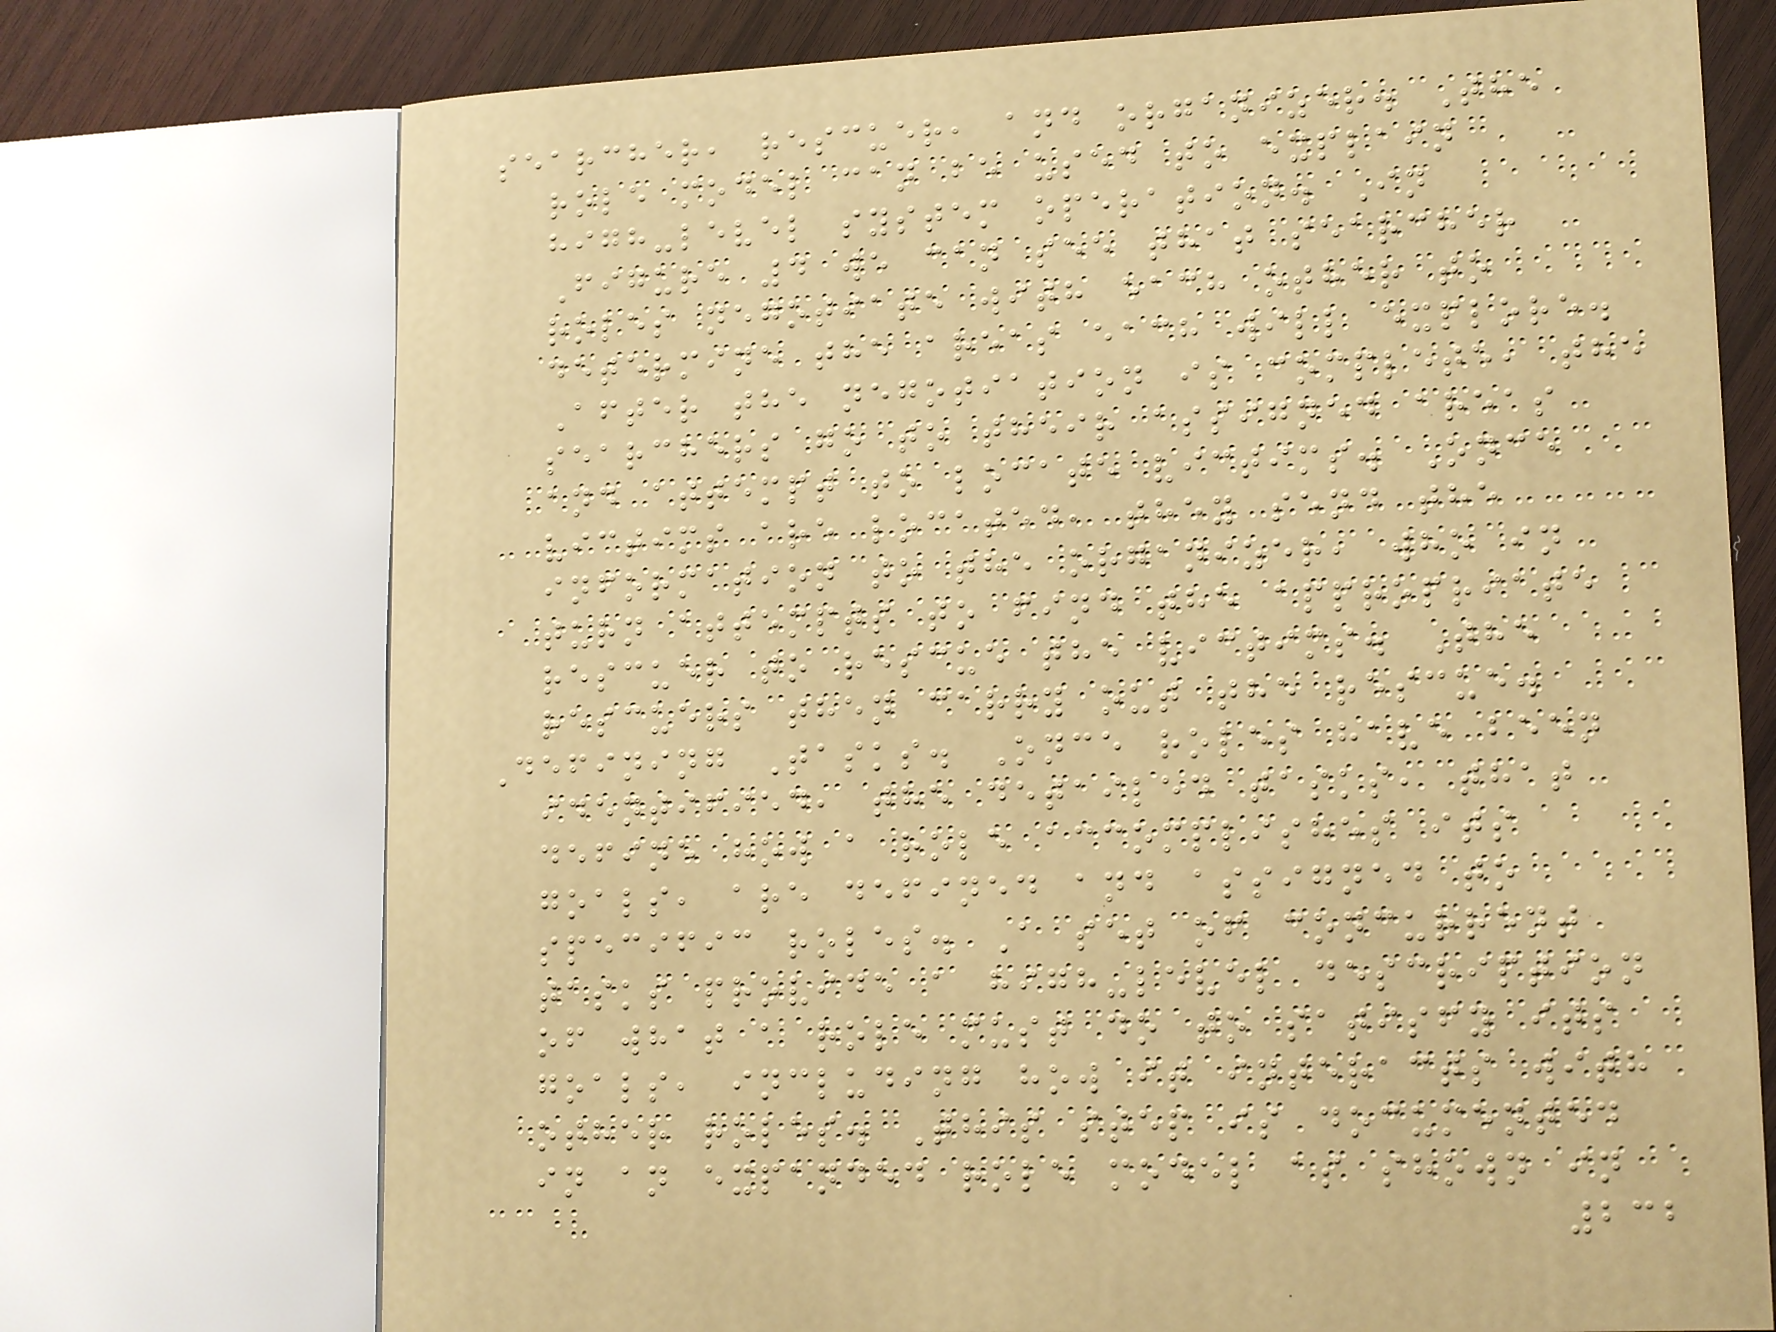searcher, rescuer, and organizer. The
role model can be used to explain
high-level system operation. In
Figure 4 we can see that searcher
roles negotiate with each other to
determine the areas each will explore.
After the negotiation is complete, the
searchers go to their assigned areas
and attempt to locate victims. Once
victims are located, they send the
information to the organizer, who in
turn attempts to find the appropriate
rescuer to rescue the victims. The
rescuers then carry out the rescue.
Defining Tasks. Once roles have been
identified, the detailed tasks, that
define how a role accomplishes its
goals, are defined and assigned to
specific roles. A set of concurrent
tasks provide a high-level description
of what a role must do to satisfy its
goals, including how it interacts with
other roles. This step is documented
in an expanded role model as shown in
232
